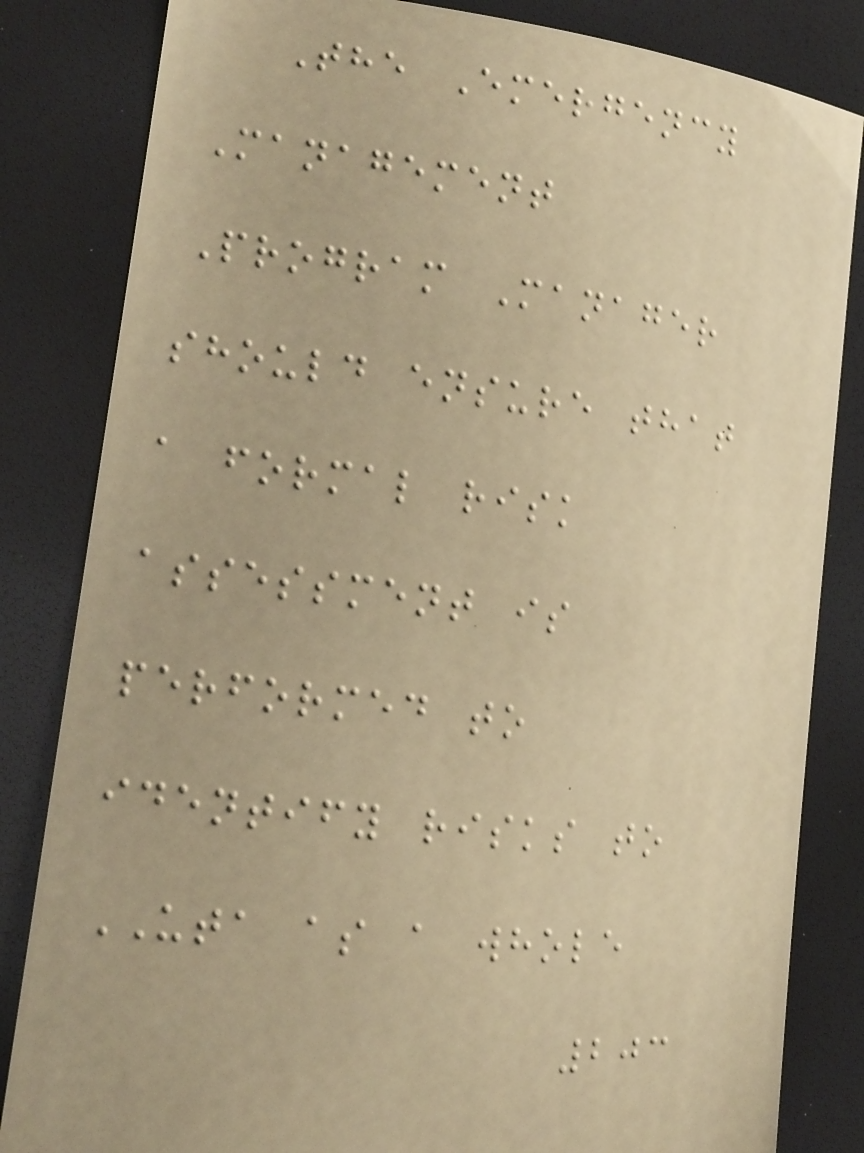The Emergency
Management
Program Manager
should ensure that
a formal risk
assessment is
performed to
identify risks to
UTA as a whole
203
